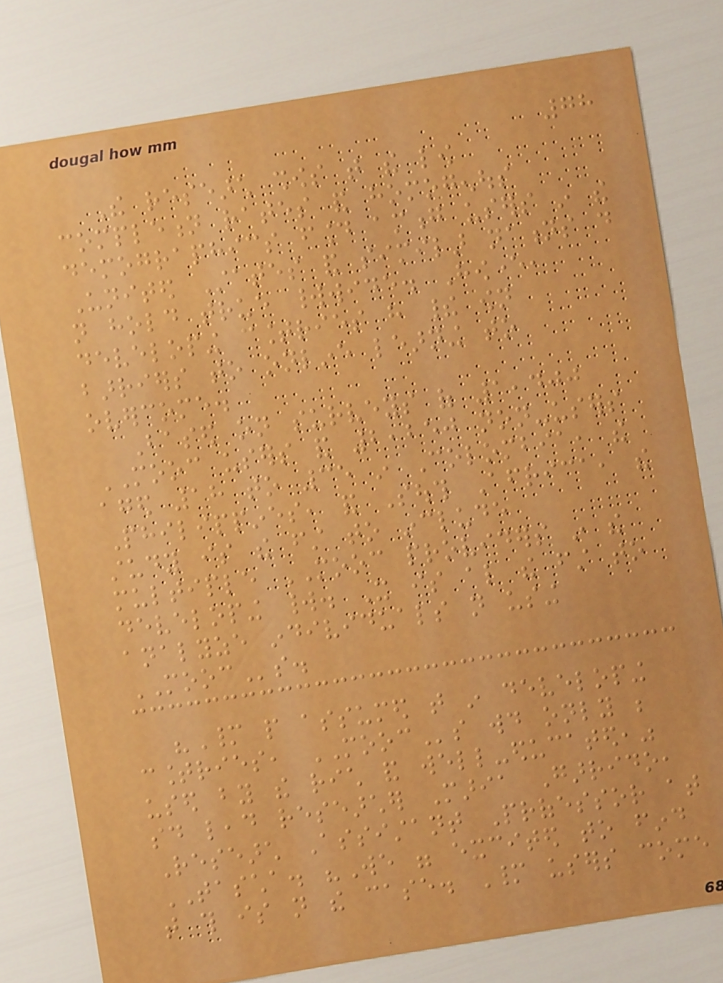78
The research shows that the low
completion rates and homogenous
demographics found among users in the
United States and similar nations do
not hold true worldwide. However,
developing countries have their own
barriers to online learning to
overcome.
Based on surveys of 1,400
MOOC users and 2,250 non-users
aged 18 to 35 in Colombia, the
Philippines, and South Africa, the
study is the first to include
multiple MOOC providers in the
developing world. It is also the first to
analyze individuals not using
MOOCs.
"Many people assumed that in developing
countries, MOOCs would only be
used by the rich and well-educated,"
said lead researcher Maria Garrido,
Research Assistant Professor at
TASCHA. "We were excited to find
that this is not the case. Many users come
